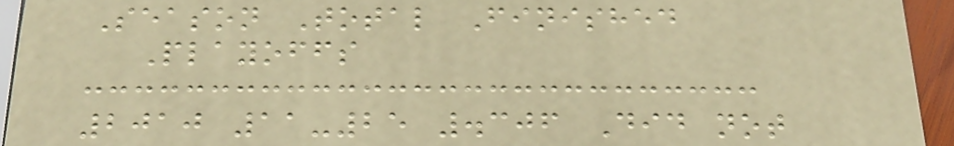Season Total Finished
Playoffs
2010 11-25 .306 Did not
